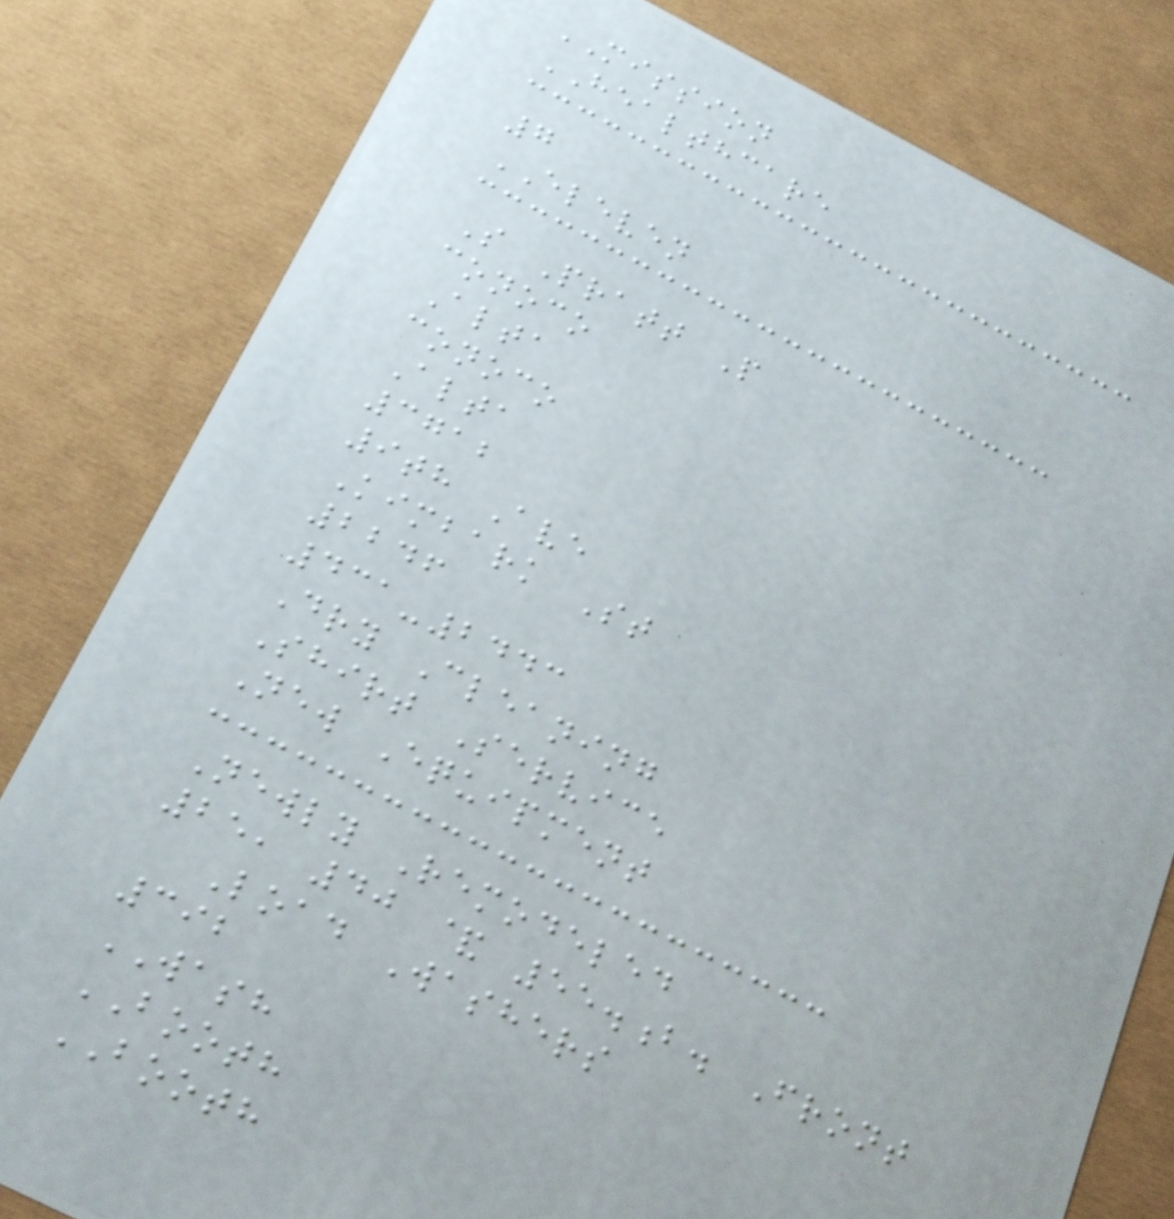MISSION
HEALTHCARE
7
ELEVEN
S Pratt P
conoco
Alta
conoco
Alta
3712
9th Ave
Kimbark St
2246
431-2443
Dry Cleaning
Shirt Service
New Equipment
Newly Remodeled
25, 40 & 55.b. Front
Load Washers
392
WASH
BOOTH
BOOTH
